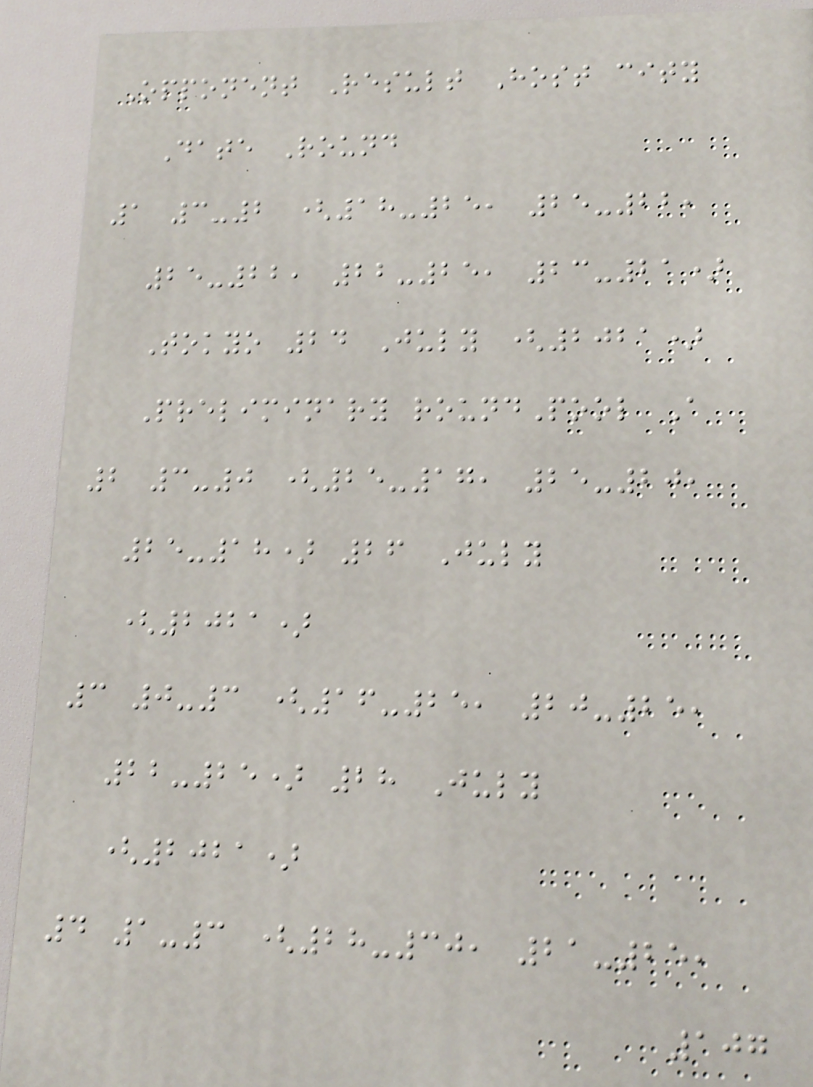Opponent Result Host city
Date Round
1 3-2 (18-25, 25-22,
25-22, 22-25, 23-21)
Tokyo 24 July (2021)
Preliminary roundPool A
2 3-0 (25-17, 25-20,
25-18) 26 July
(2021)
3 0-3 (16-25, 20-25,
22-25) 28 July
(2021)
4 1-3 (28-30, 21-25,
107
